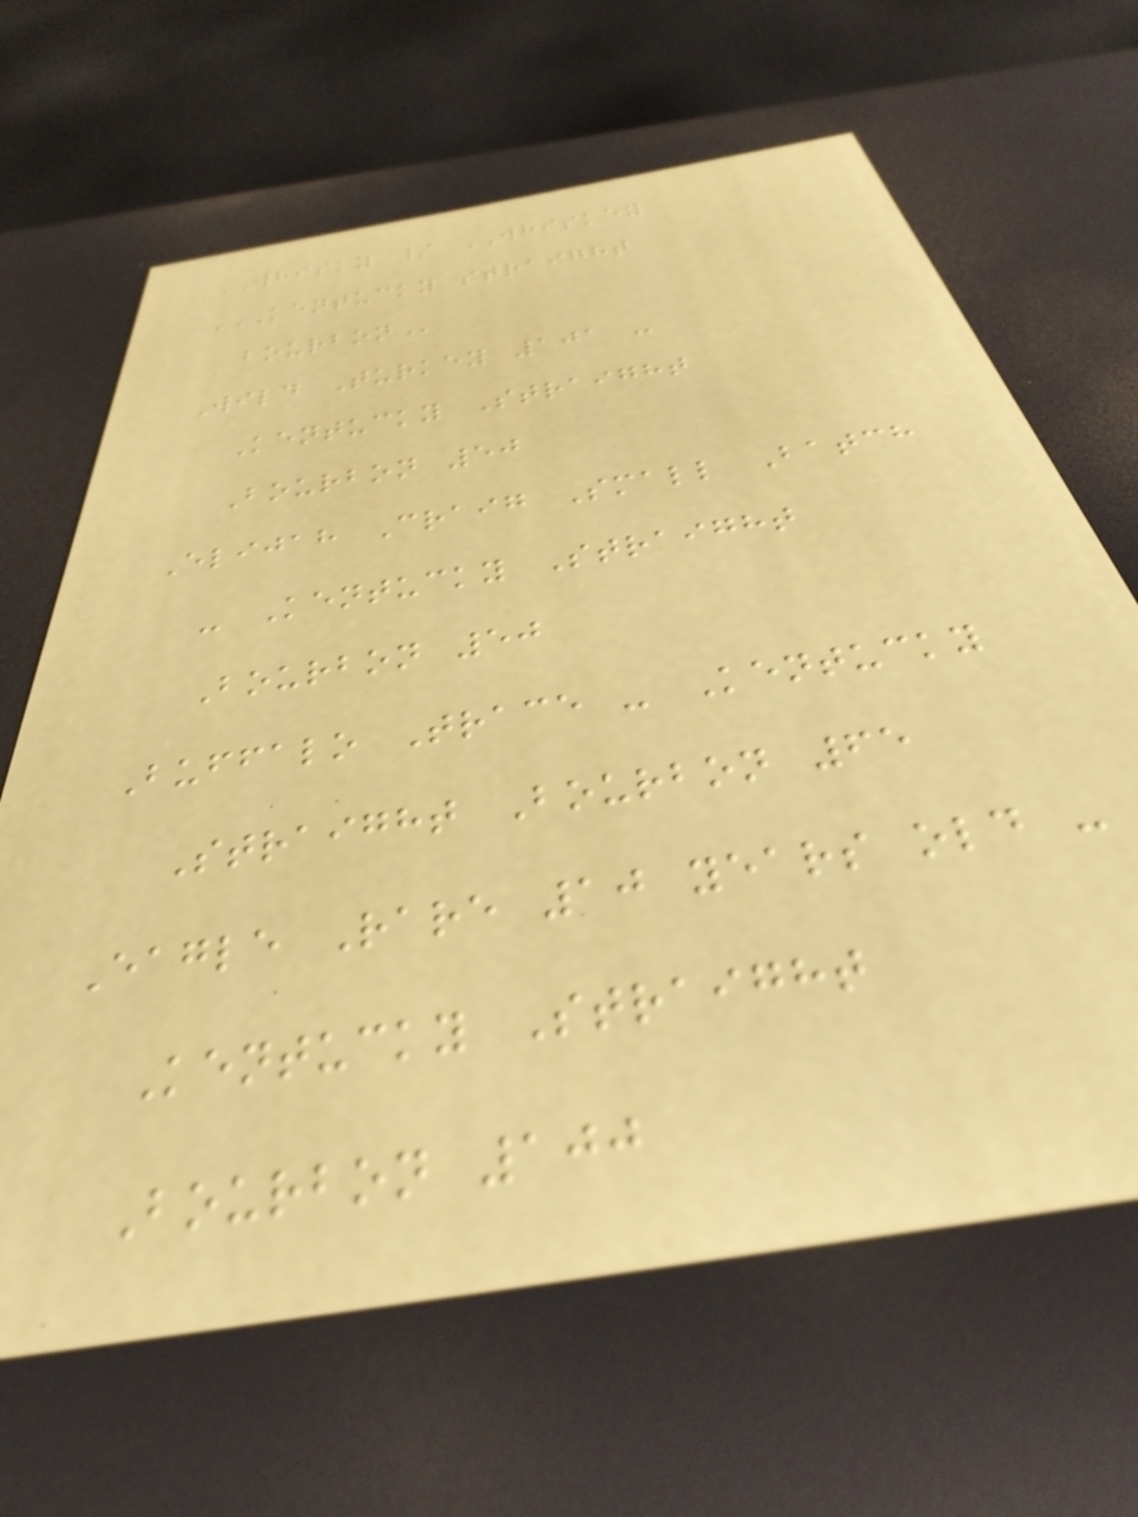WHISKY / WHISKEY
KENTUCKY STRAIGHT
BOURBON
Wild Turkey 101 -
Kentucky Straight
Bourbon 50
Elijah Craig Small Batch
- Kentucky Straight
Bourbon 50
Buffalo Trace - Kentucky
Straight Bourbon 65
Eagle Rare 10 years old -
Kentucky Straight
Bourbon 100
